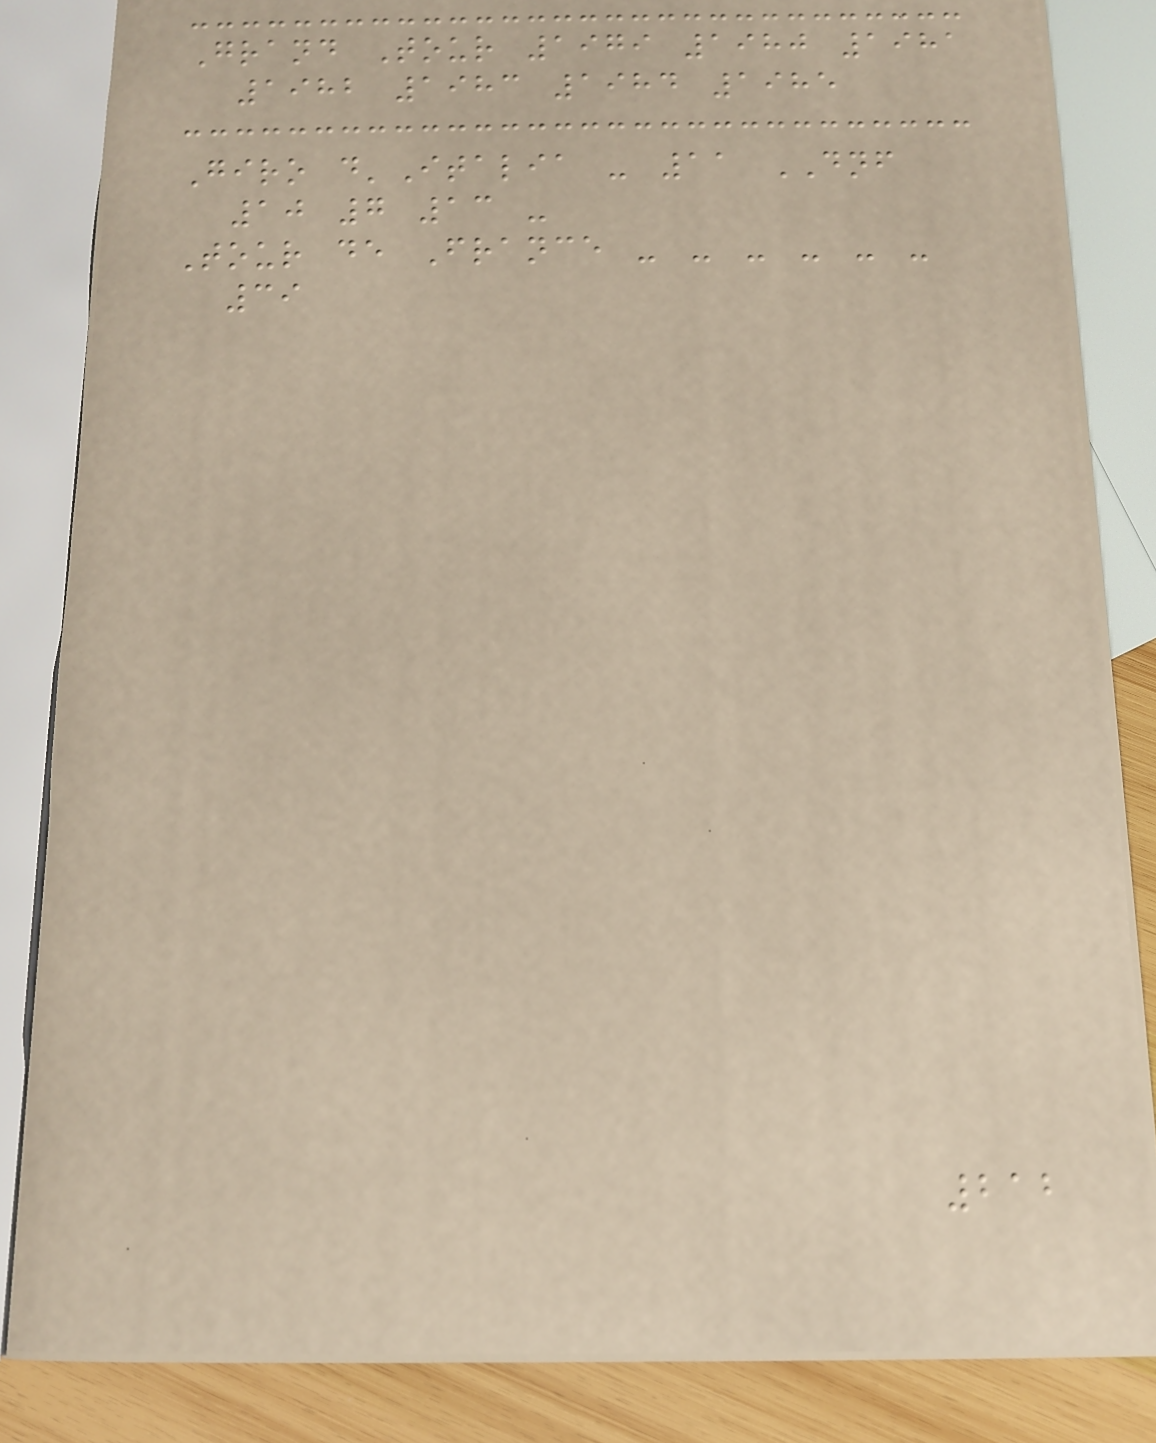Grand Tour 1979 1980 1981
1982 1983 1984 1985
Giro d'Italia - 11 DNF
10 7 13 -
Tour de France - - - - - -
39
212
